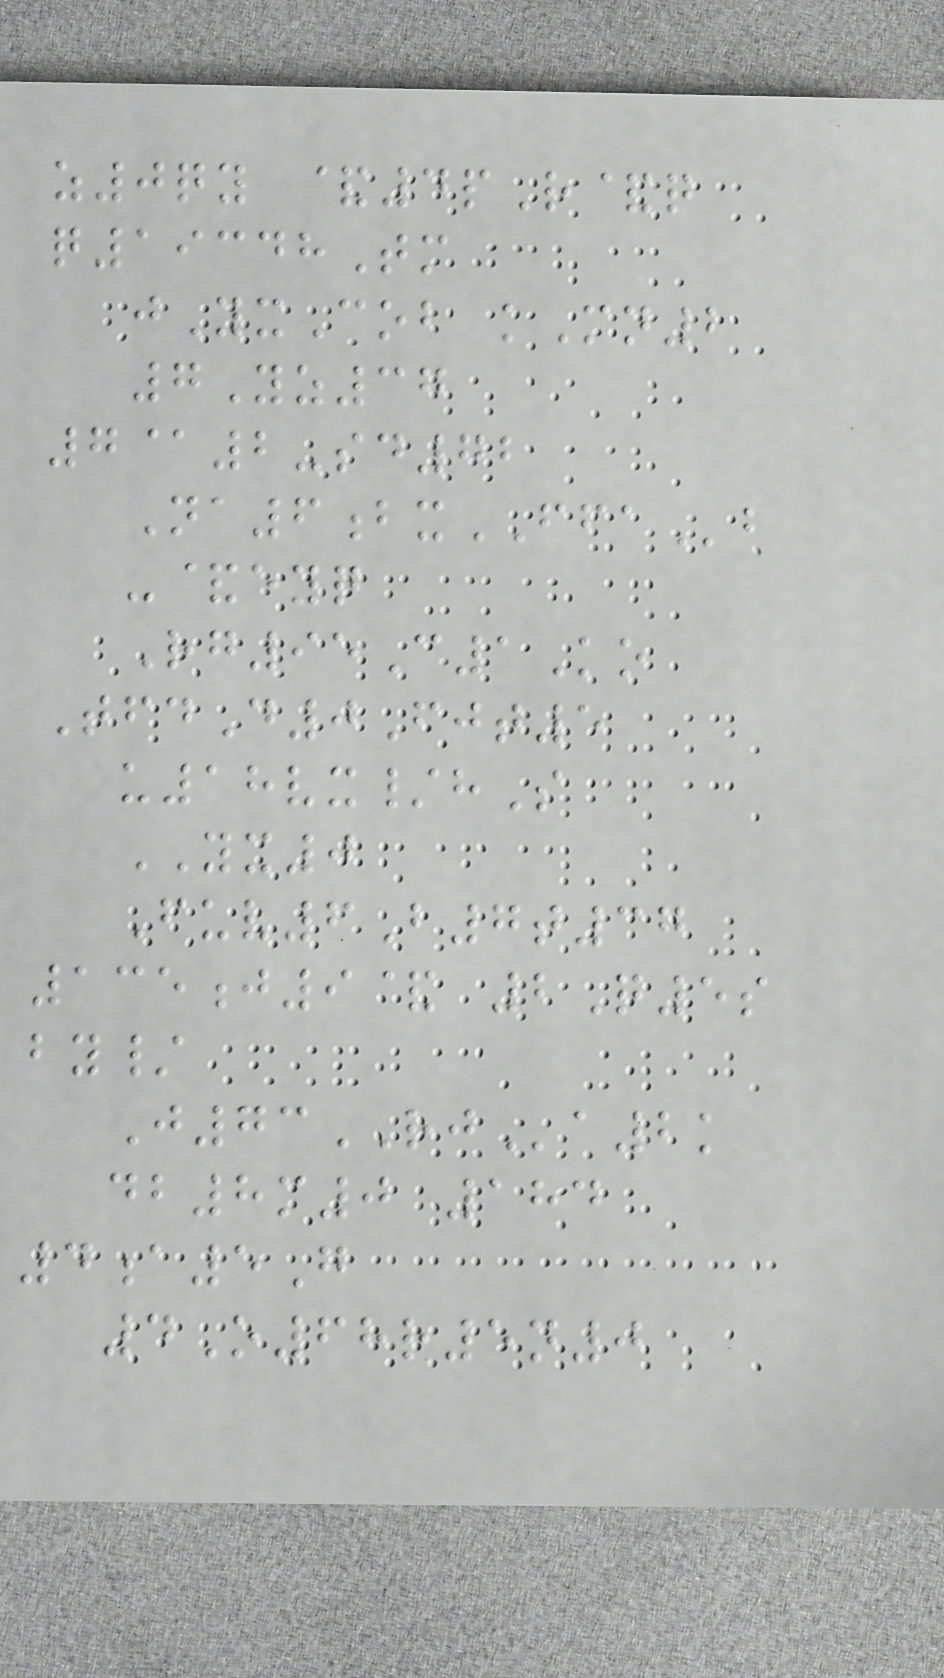z0qy &4pR&q
q19348Tm
jYxCob kMn2
7Yz37
7@2-sd72
Na6bxFFAb
-&eyq
Rg95C1Ko
TfdD0Fjt5
u18vx/hS
YX0
Fuv6B7t37
135j9& 2Q5s
by/
J73RJa2k
db8m0 184
4a5G
4O68r5n0
